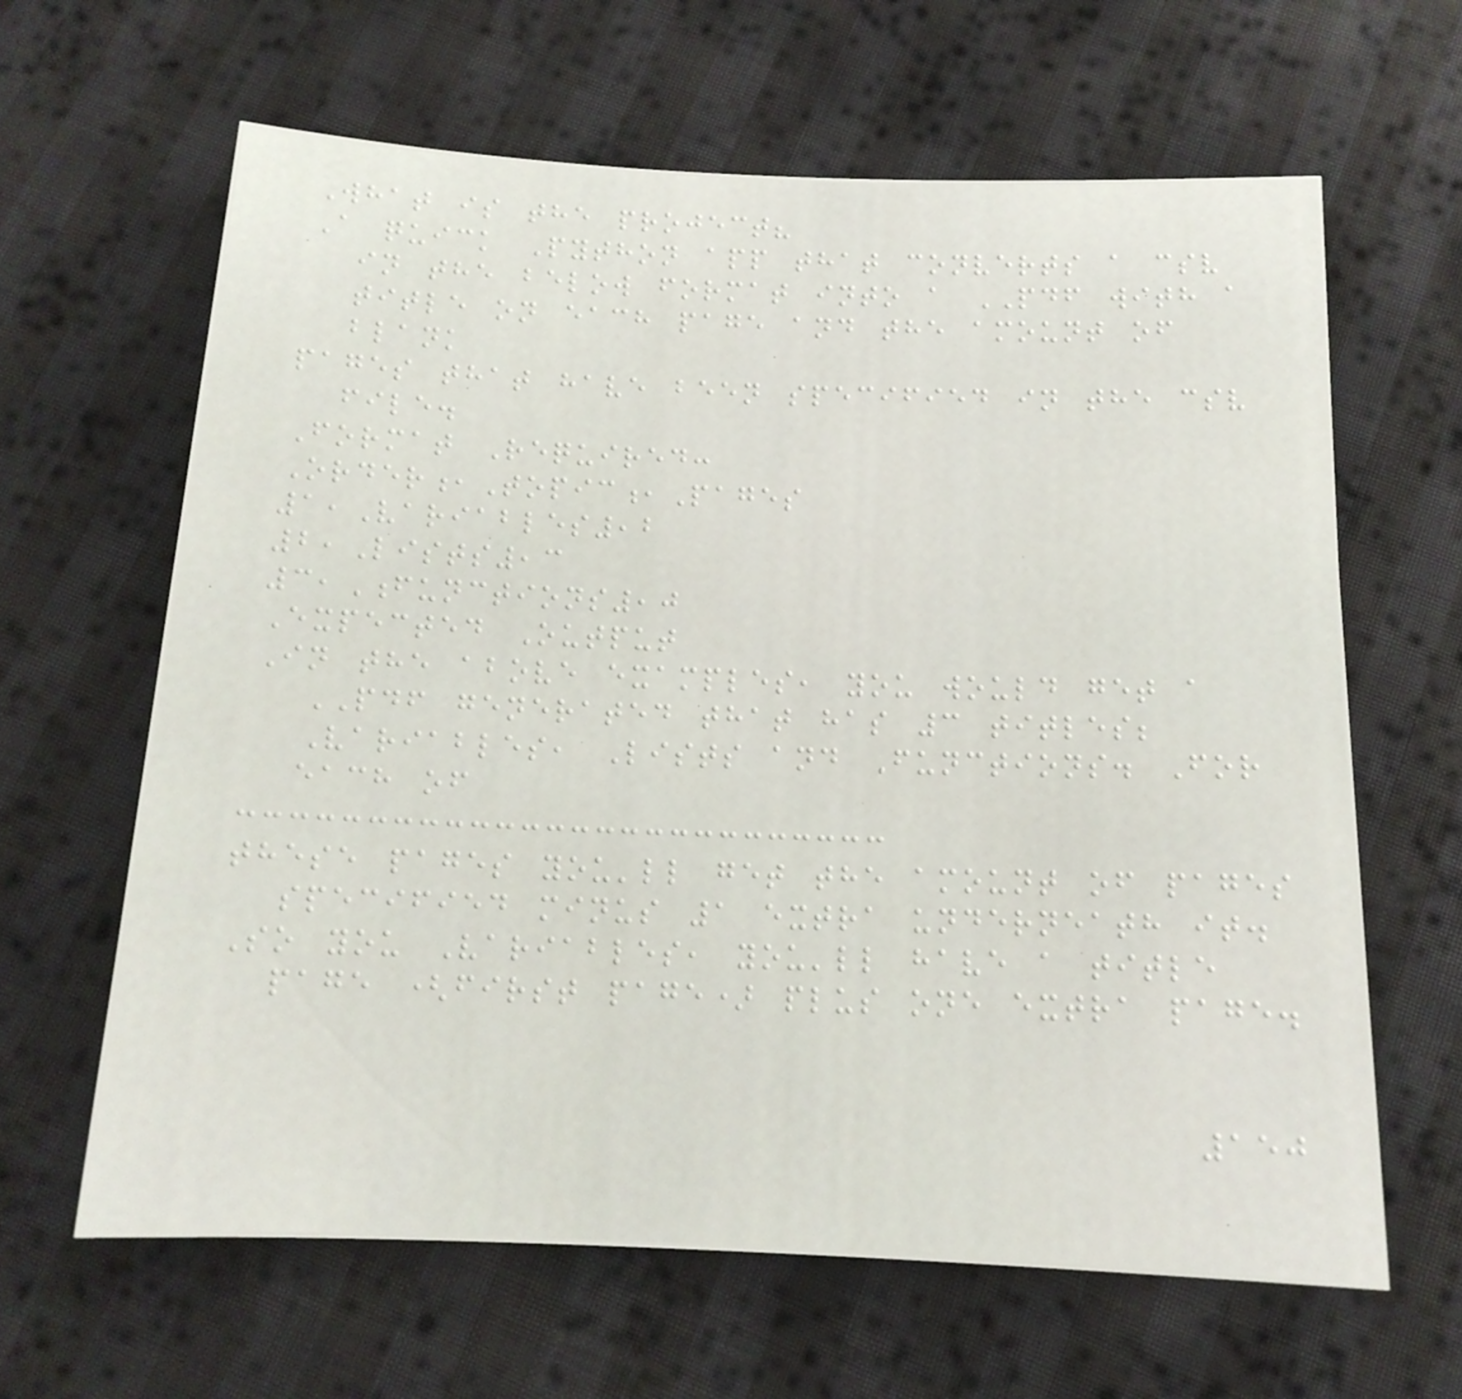What is the project?
A quick Python app that converts a csv
in the below format into a PDF with a
title on each page and the amount of
blank
pages that have been specified in the csv
file.
Format Required:
Order,Topic,Pages
1,Variables,2
2,Lists,3
3,Functions,0
Expected Output
In the above examples, you would get a
PDF generated that has 3 titles;
Variables, Lists and Functions. For
each of
these pages you'll get the amount of pages
specified minus 1 extra underneath it.
So you Variables, you'll have a title
page (first page) plus one extra page.
150
